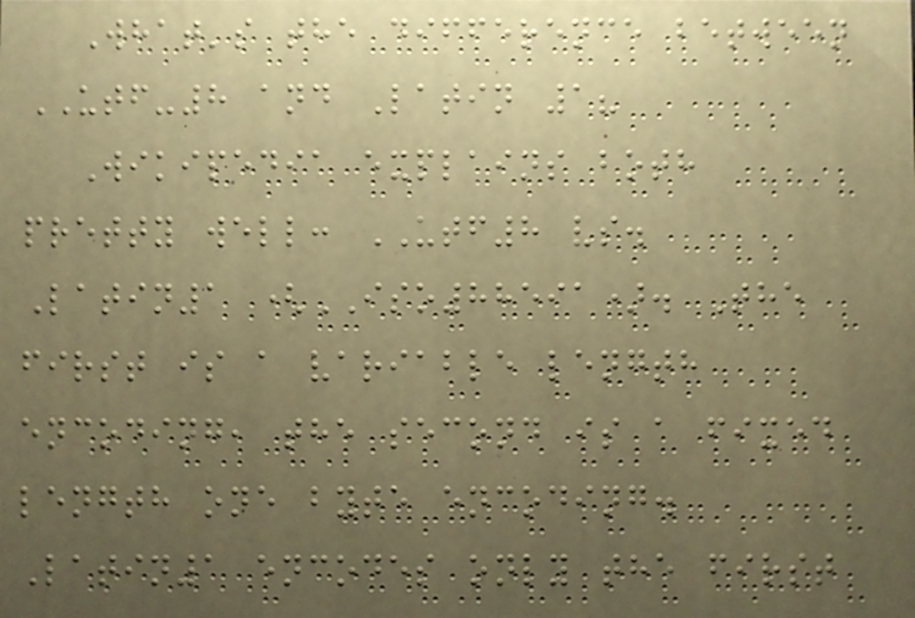What's the difference between
UTF-8 and Latin 1?
Wikipedia explains both
pretty well: UTF8 vs.
Latin1 (ISO88591). The
first is a variable length
encoding, the second is a fixed
length one byte encoding.
Latin1 encodes only the first
